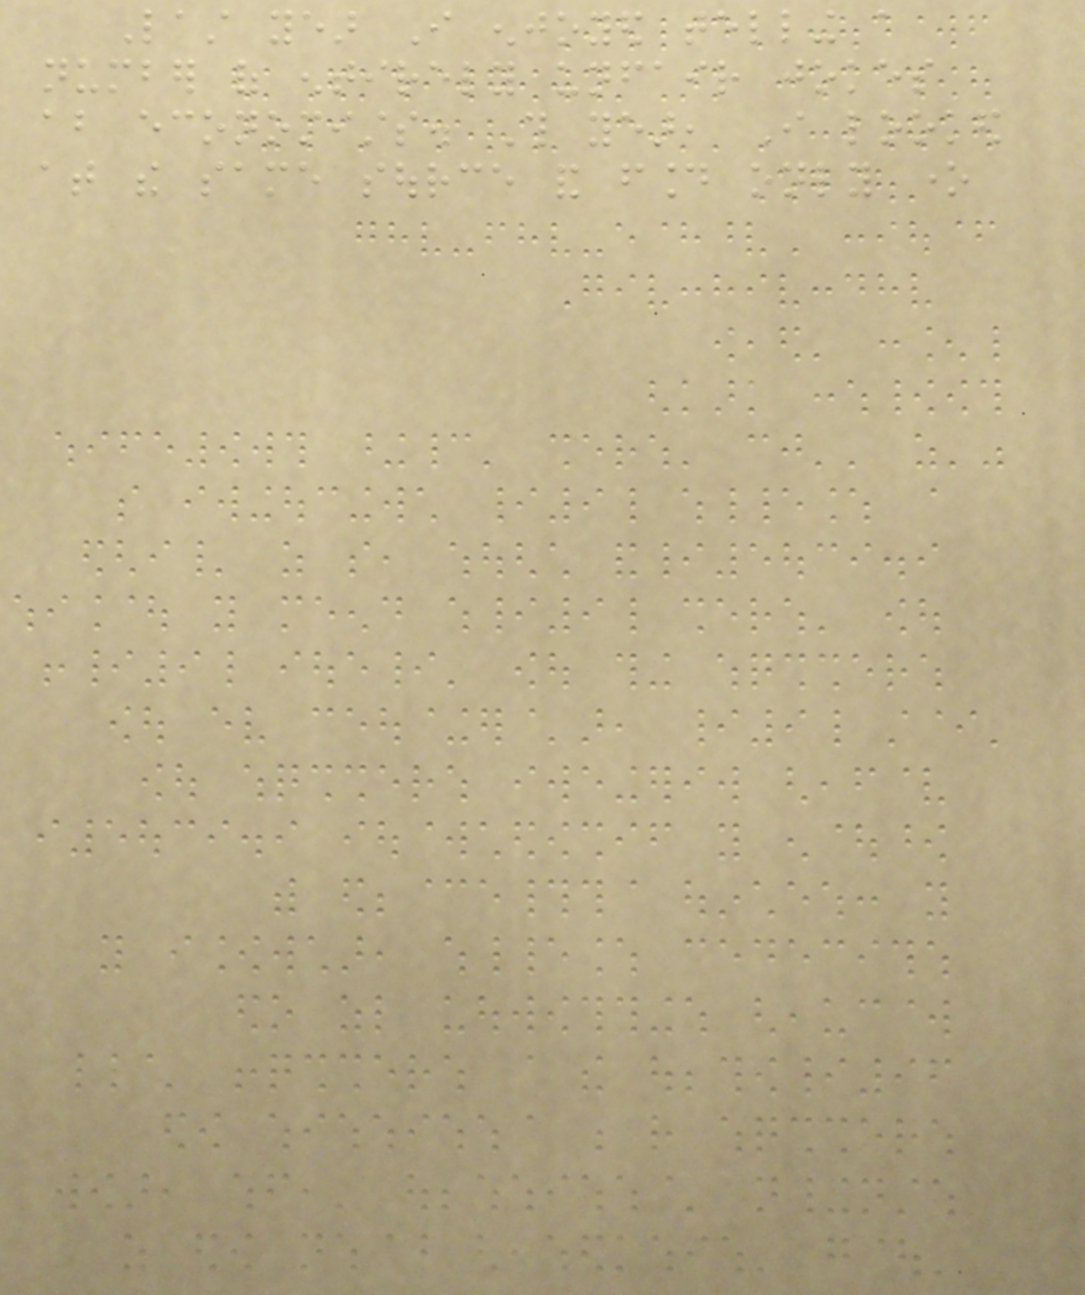Last year I enjoyed telling a
number of entirely unfair jokes
about economists. This year, I looked
at the same source and found only one
